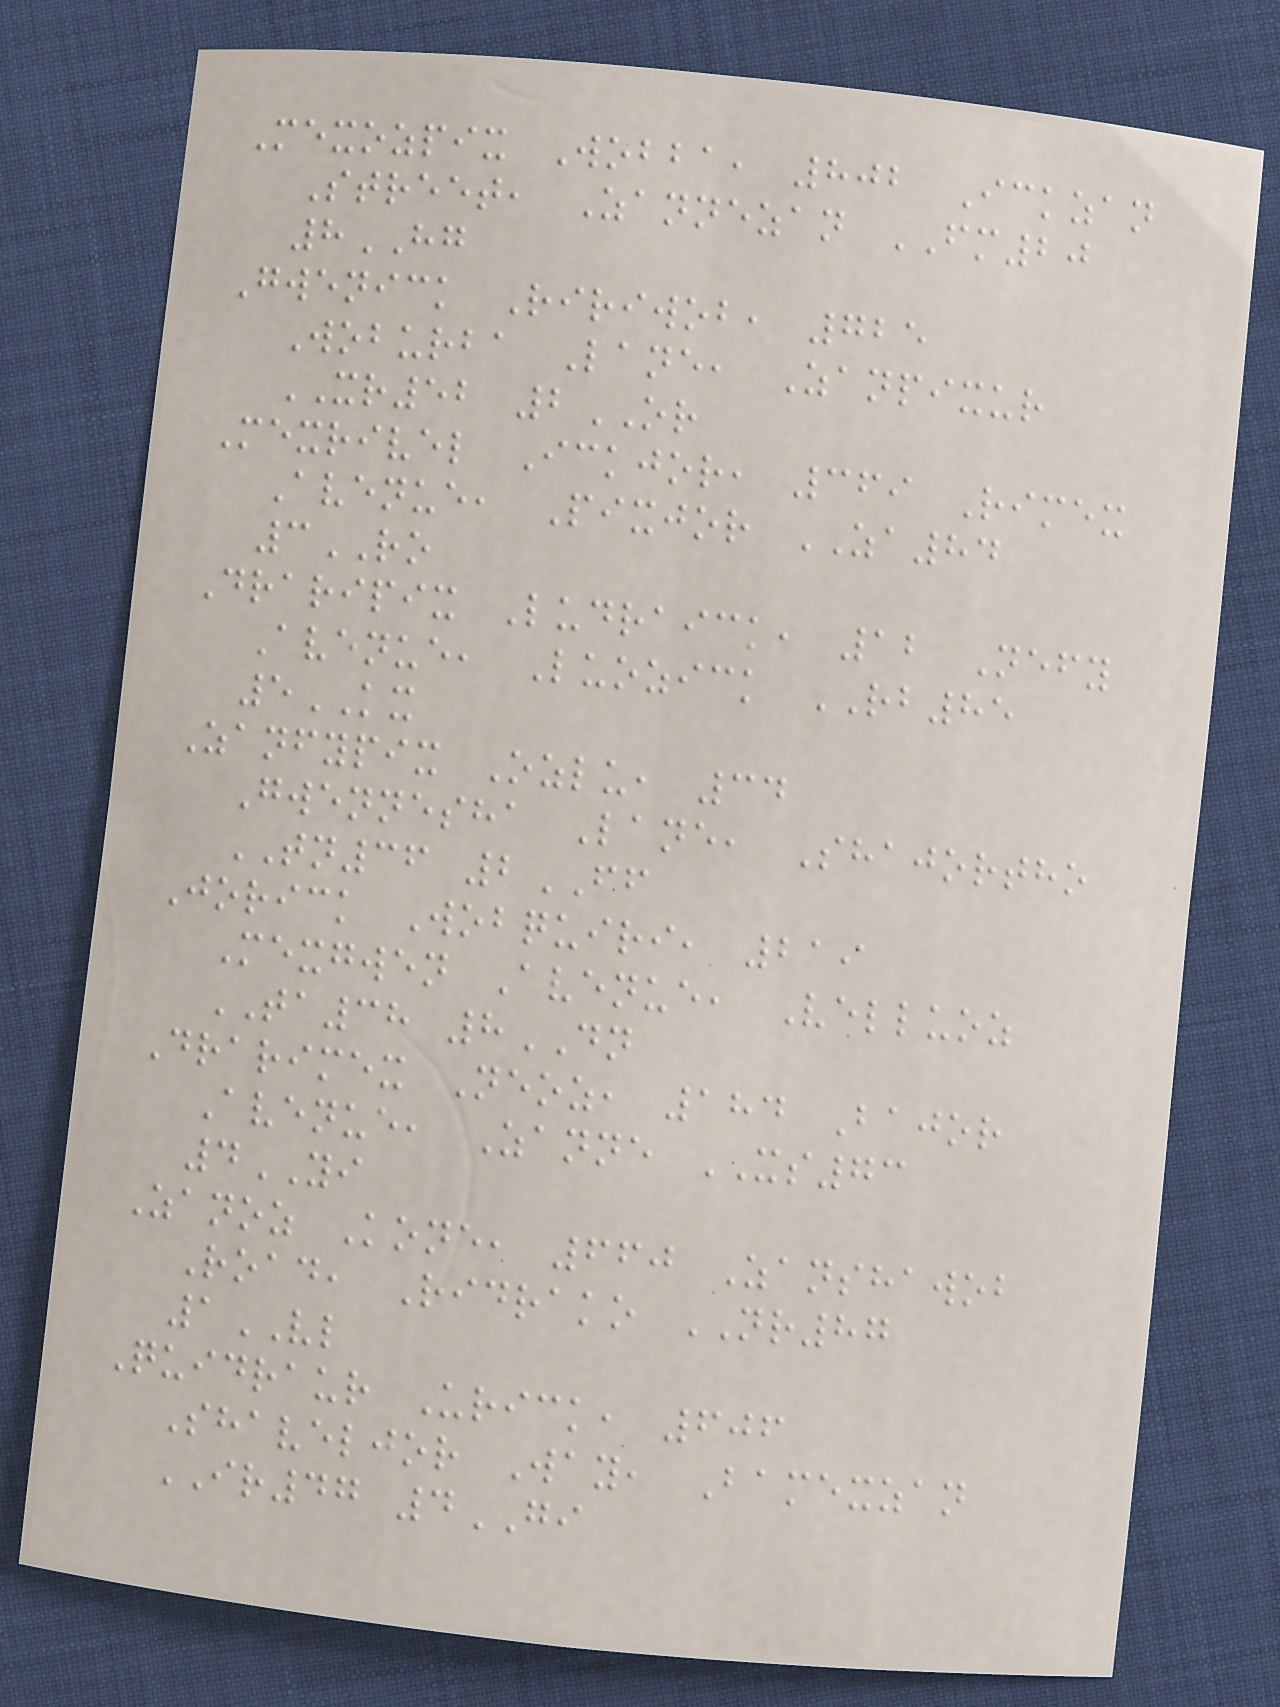Mexozpix Wobba, 802 Ickzan
Street, Zannezan FM20
8HG
Gwenick Ririwob, 725
Woburba Lane, Zanpixur
XR52 2OR
Mexrivel Ickjor, 369 Rimex
Avenue, Pixjor ZA84
3RO
Draripix Ludraick, 12 Nefy
Avenue, Luozick RB85
5KX
Zanfypix Ozlu, 34
Gwennesha Lane, Shajortho
TN36 2FF
Jorick Wobquiri, 219
Mexgwen Avenue, Velluoz
TA38 8DN
Drarimex Neoz, 184 Bajor
Avenue, Zanne XS73
4YI
Zanoz Kone, 660 Zanshawob
Road, Ridrako NR87
1VL
Quidraur Urick, 606
Shaveljor Way, Bamexzan
IR47 4GI
